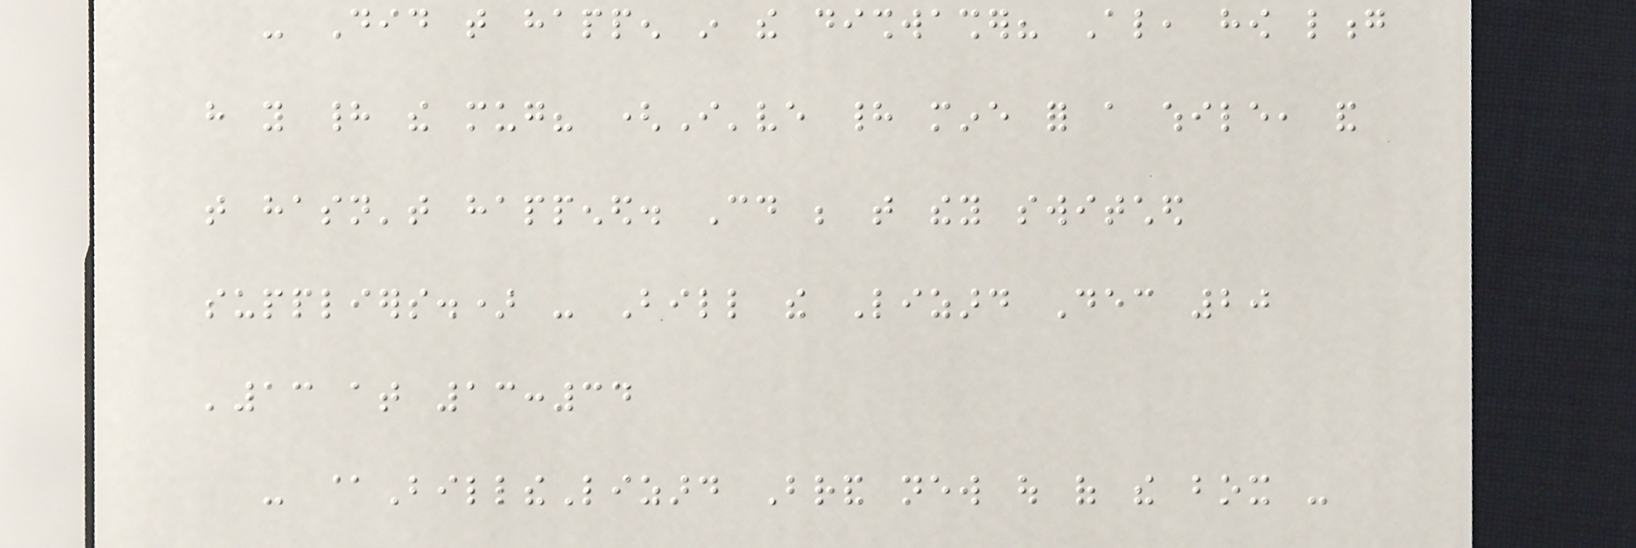- Did that happen in the dishwasher? Also, how long
have you had the mug? (I've had mine for a while, and
that hasn't happened. Could be that they switched
suppliers.) - Bill the Lizard Dec 20
'13 at 13:34
- @BilltheLizard Brand new out of the box -
